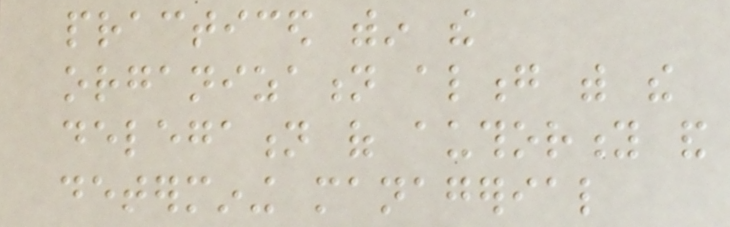practiced within the
organization along with the
delegation of authority and
determining managerial
